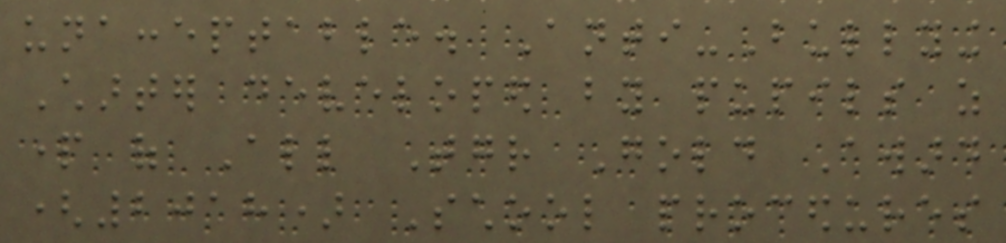unacceptable. Anti-Bullying
Charter developed by pupils as
part of All Together Gold Award
(2018) School procedures
